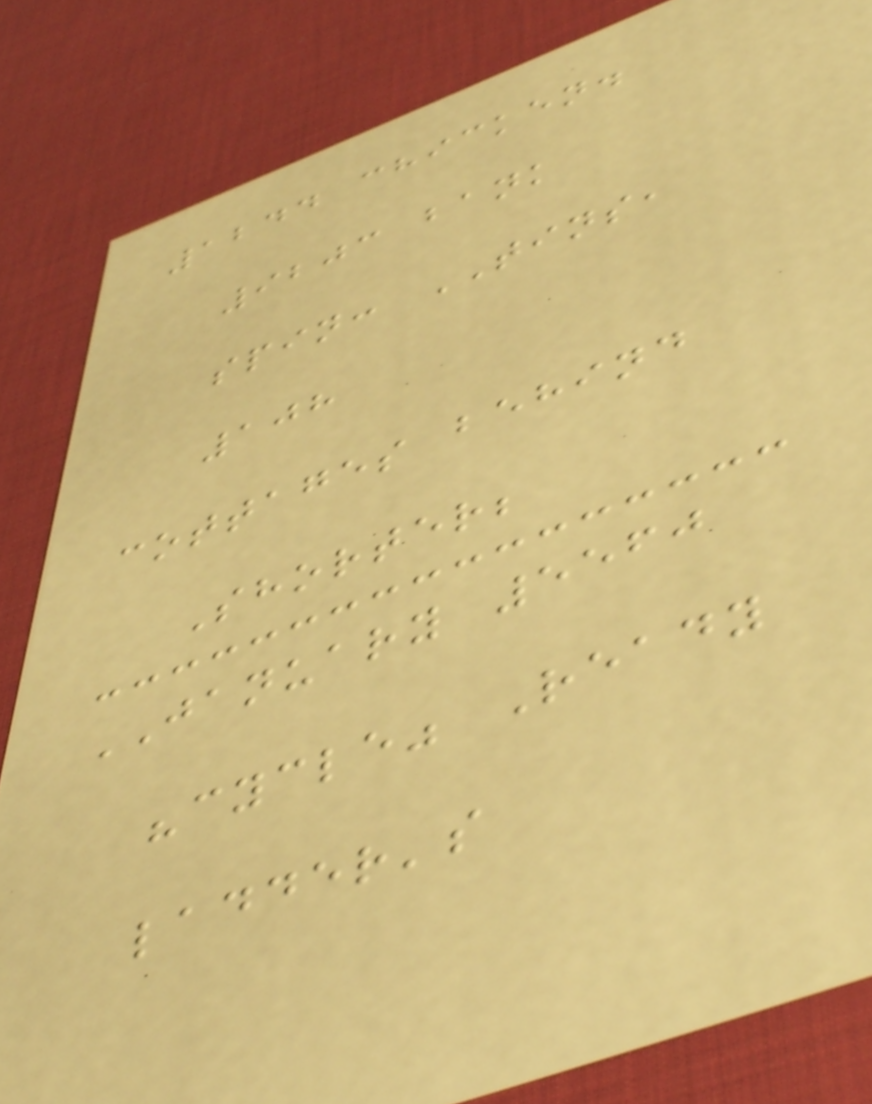1244 chicken.
9203 bank
spin: TINS,
108
cottages behind
Shorter;
JANUARY 5560
"cycle" Ready
ladder's
